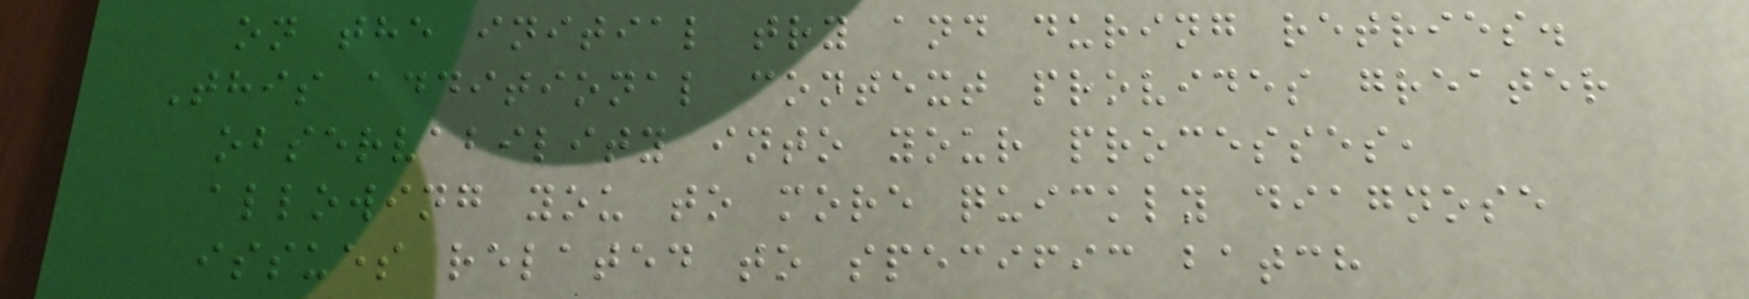on the initial try and during retries.
This additional context provides greater
observability into your processes,
allowing you to more quickly diagnose
issues related to specific batch
